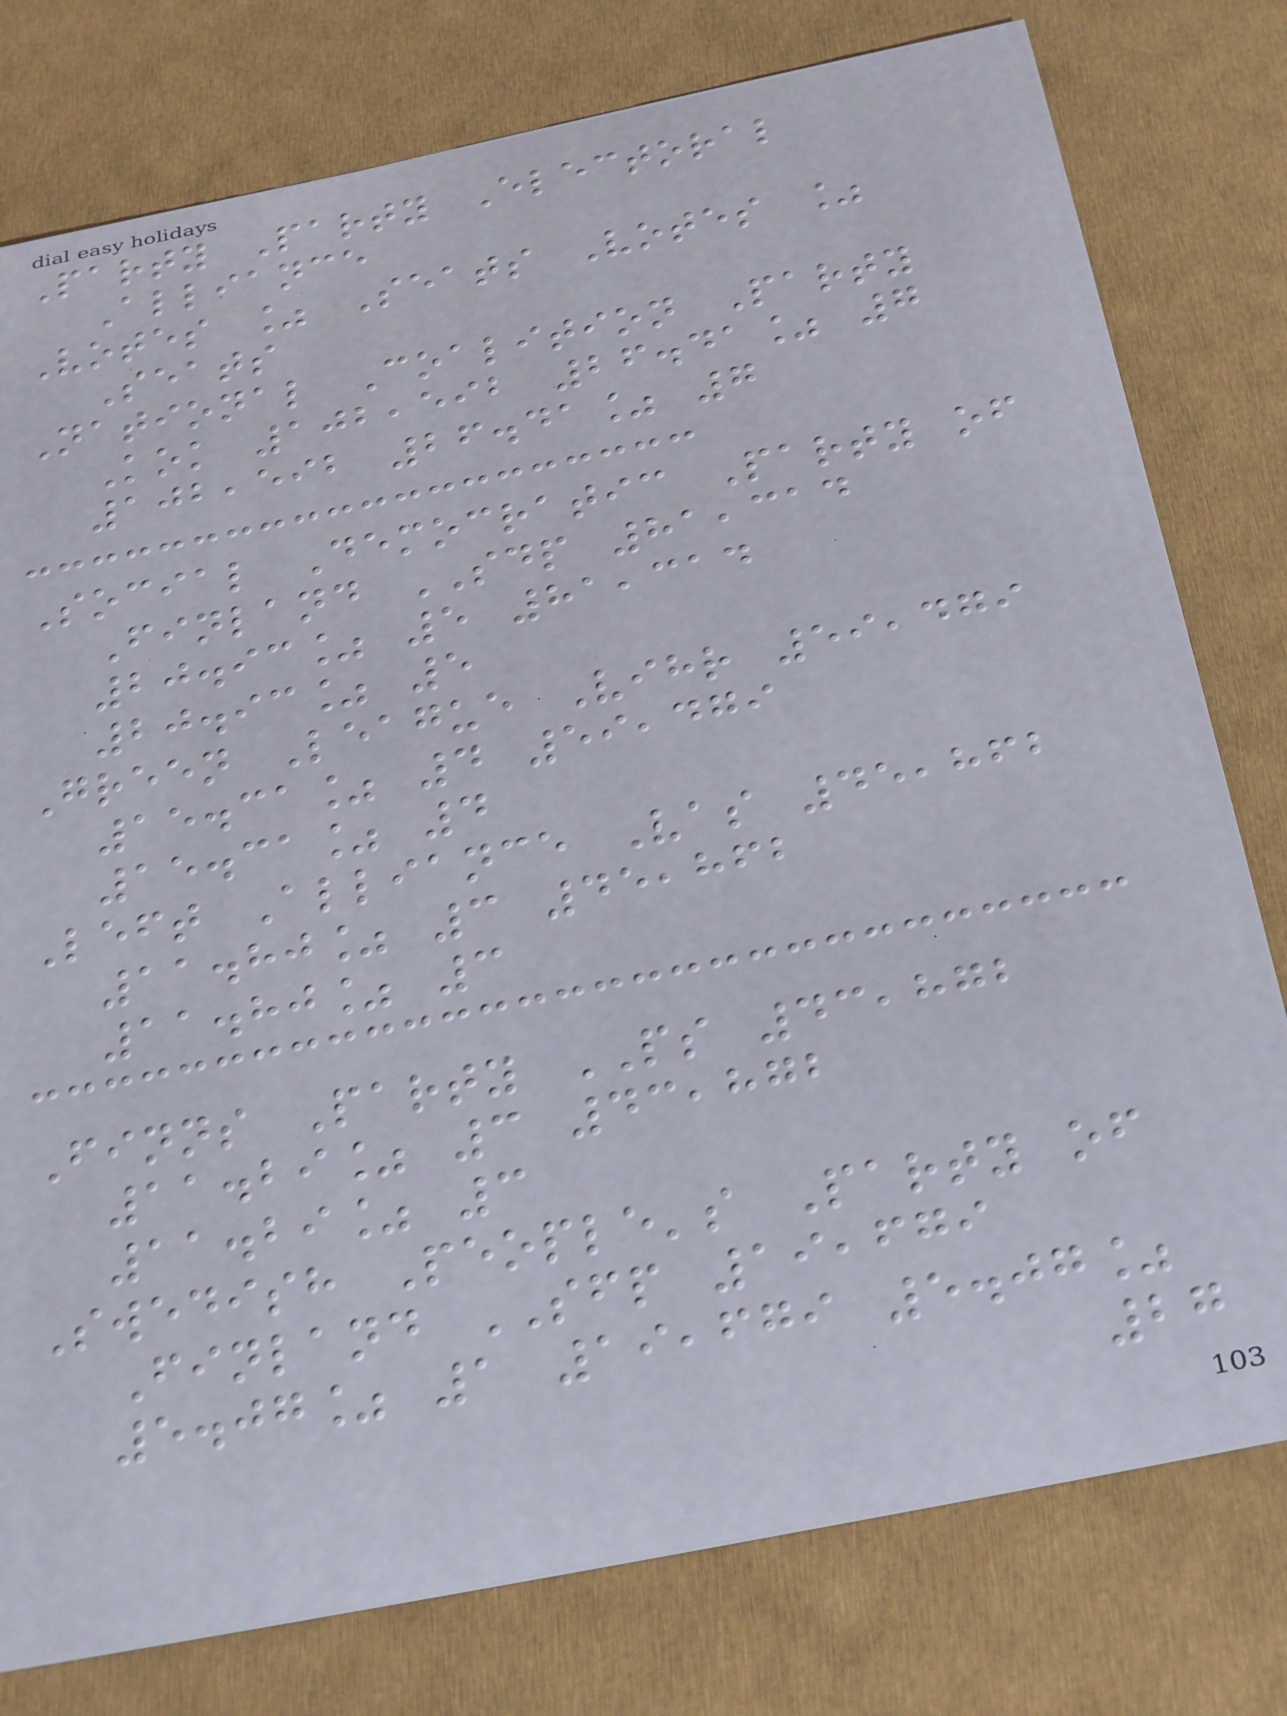Party Party Electoral
Alliance
Votes % Seats Votes %
Seats
National Coalition Party
Kok 102,592 26.41% 7
102,592 26.41% 7
Social Democratic Party of
Finland SDP 81,314
20.93% 5 81,314
20.93% 5
Green League Vihr 59,479
15.31% 4 59,479
15.31% 4
Left Alliance Vas 45,862
11.80% 3 45,862
11.80% 3
Finns Party PS 43,872
11.29% 3 43,872
11.29% 3
Swedish People's Party of
Finland SFP 19,679
5.07% 1 19,679 5.07%
27
